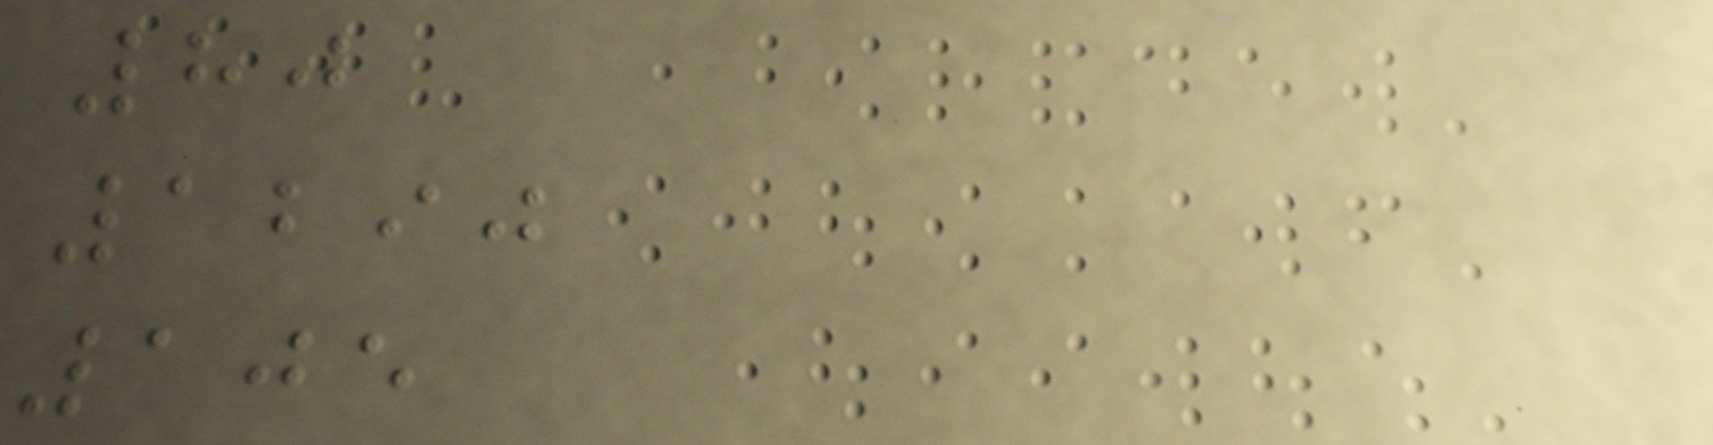80
1290
105
